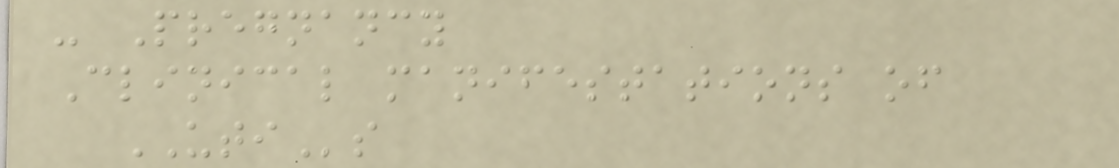- Pregnancy
Clinical manifestations of
UTIs
